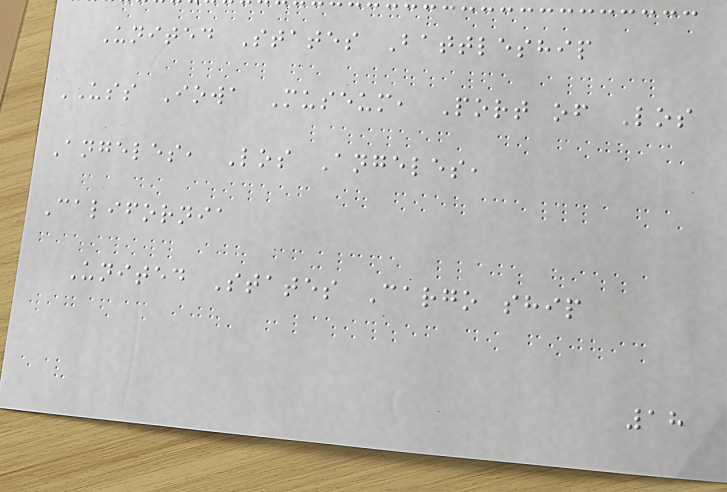United States Battleship
USS Iowa Museum, Port of Los
Angeles, Los Angeles,
California
United States Cargo ship
18
